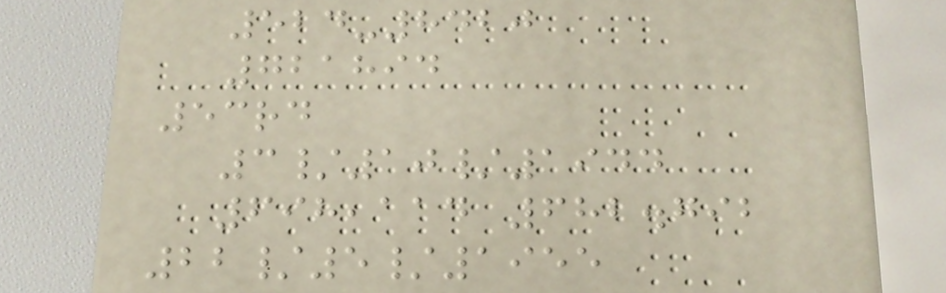524-8420
721894
53rd
3/10/1944
698,114 682.792
22/5/1955
